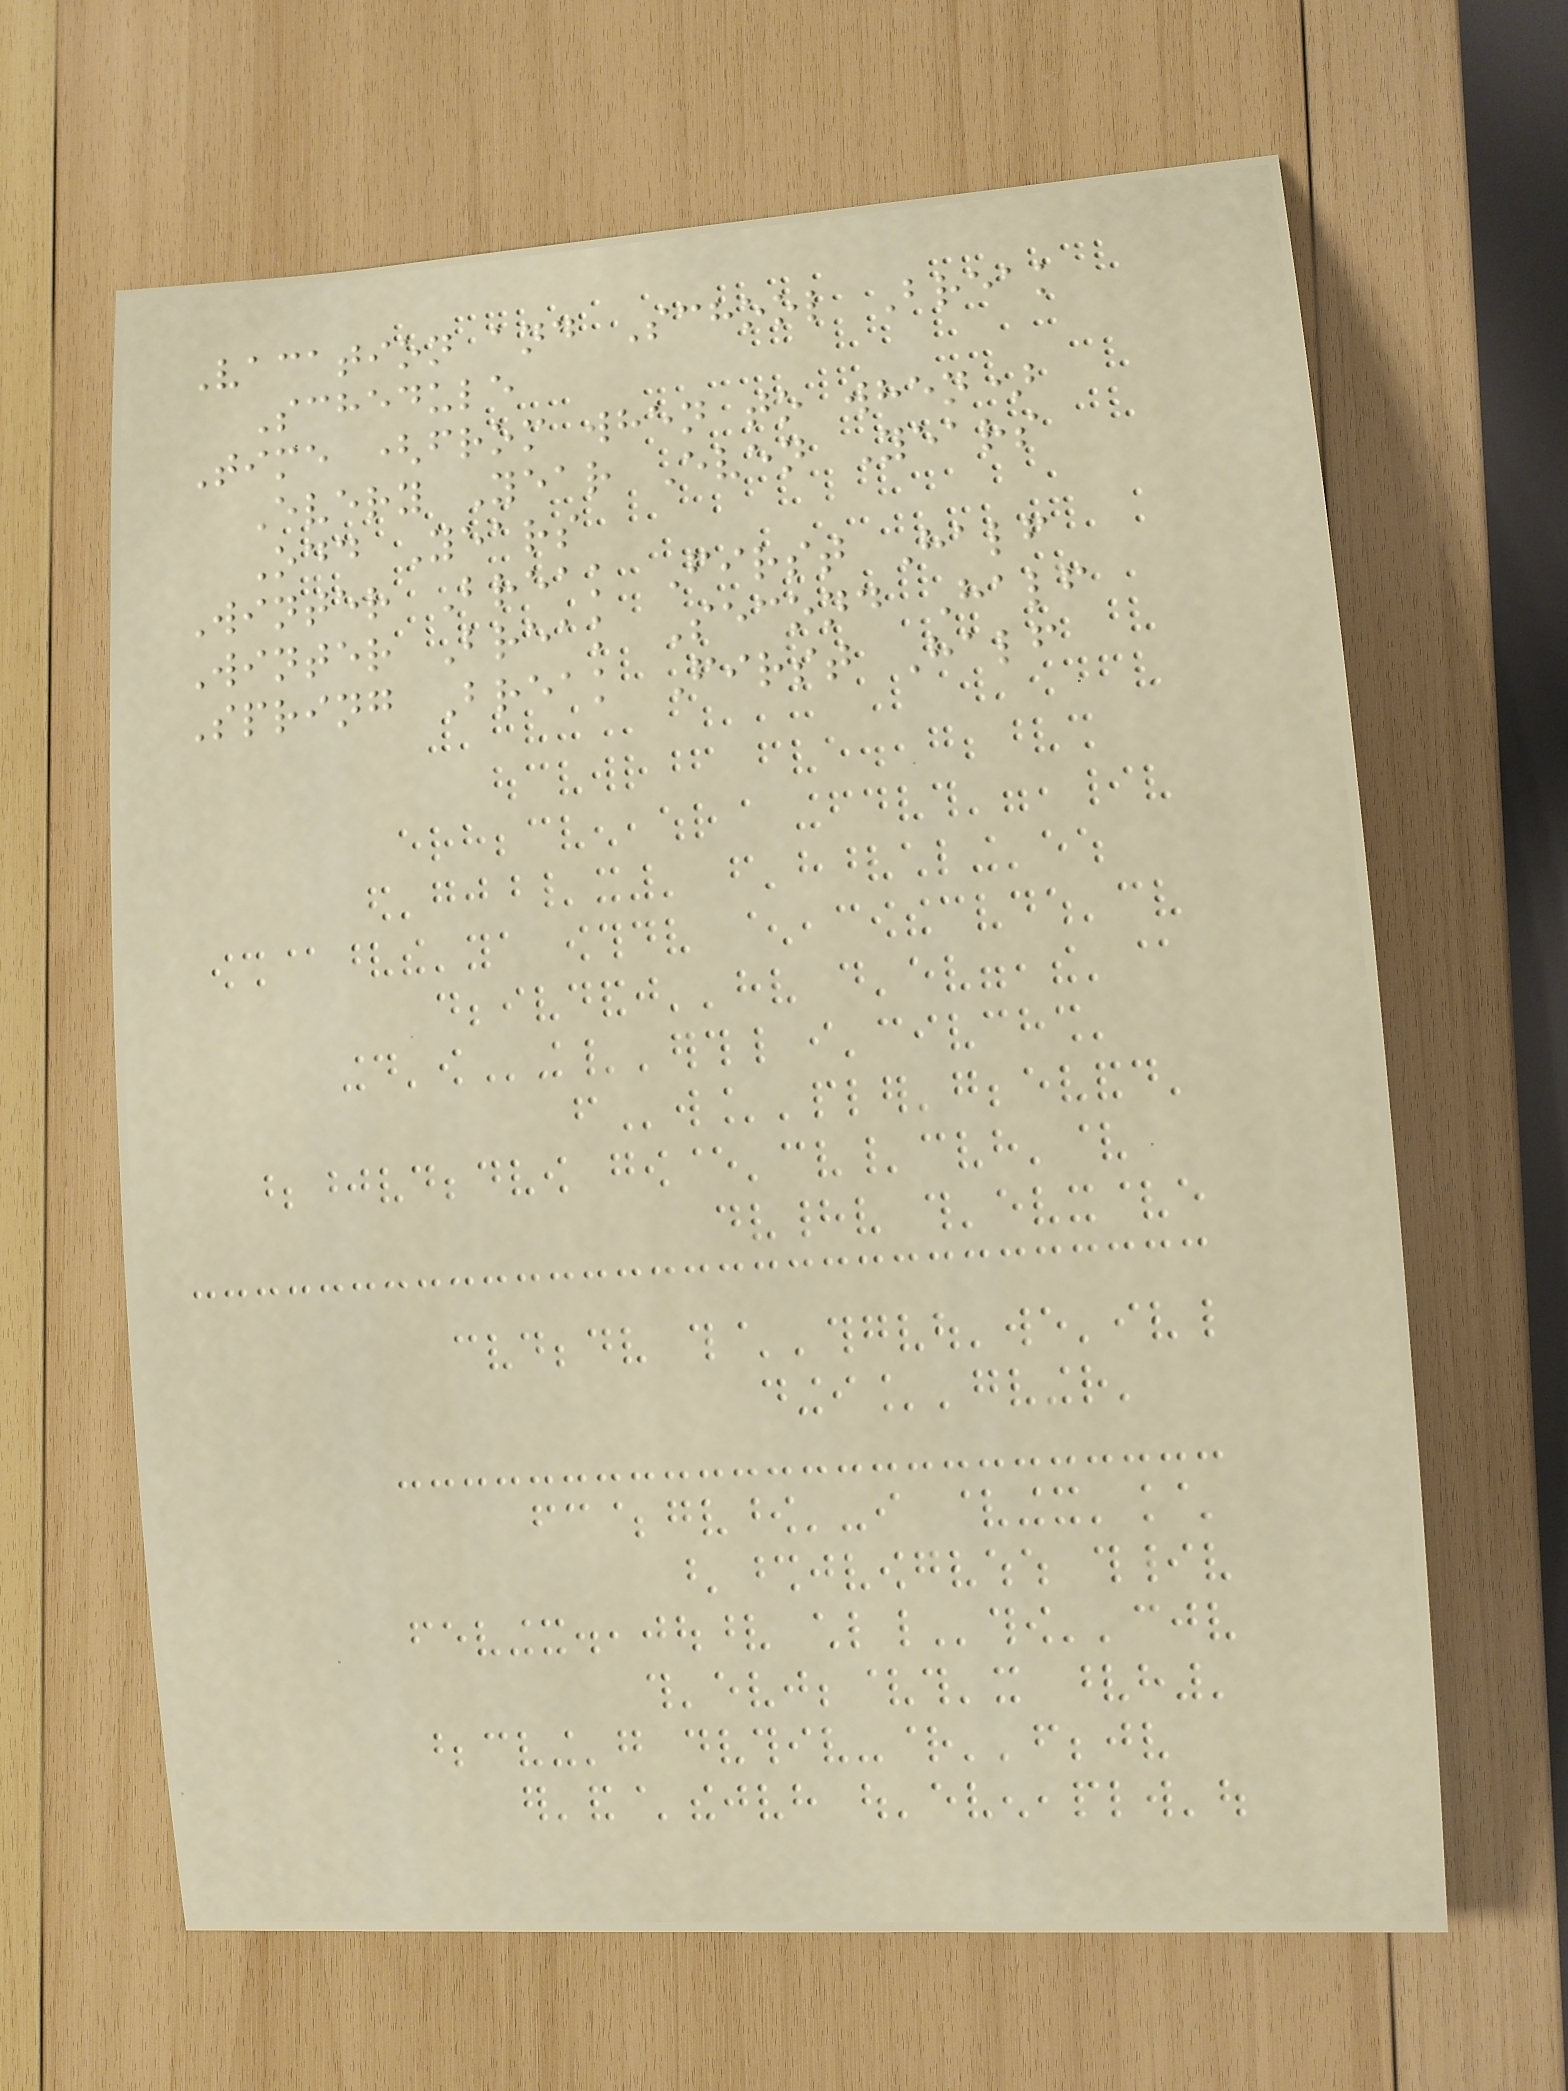Vacation and School Break
Schedule
Time (from when to when)
Every Year Even Years
Odd Years
Winter Break First Half
Winter Break Second Half
Spring Break First Half
